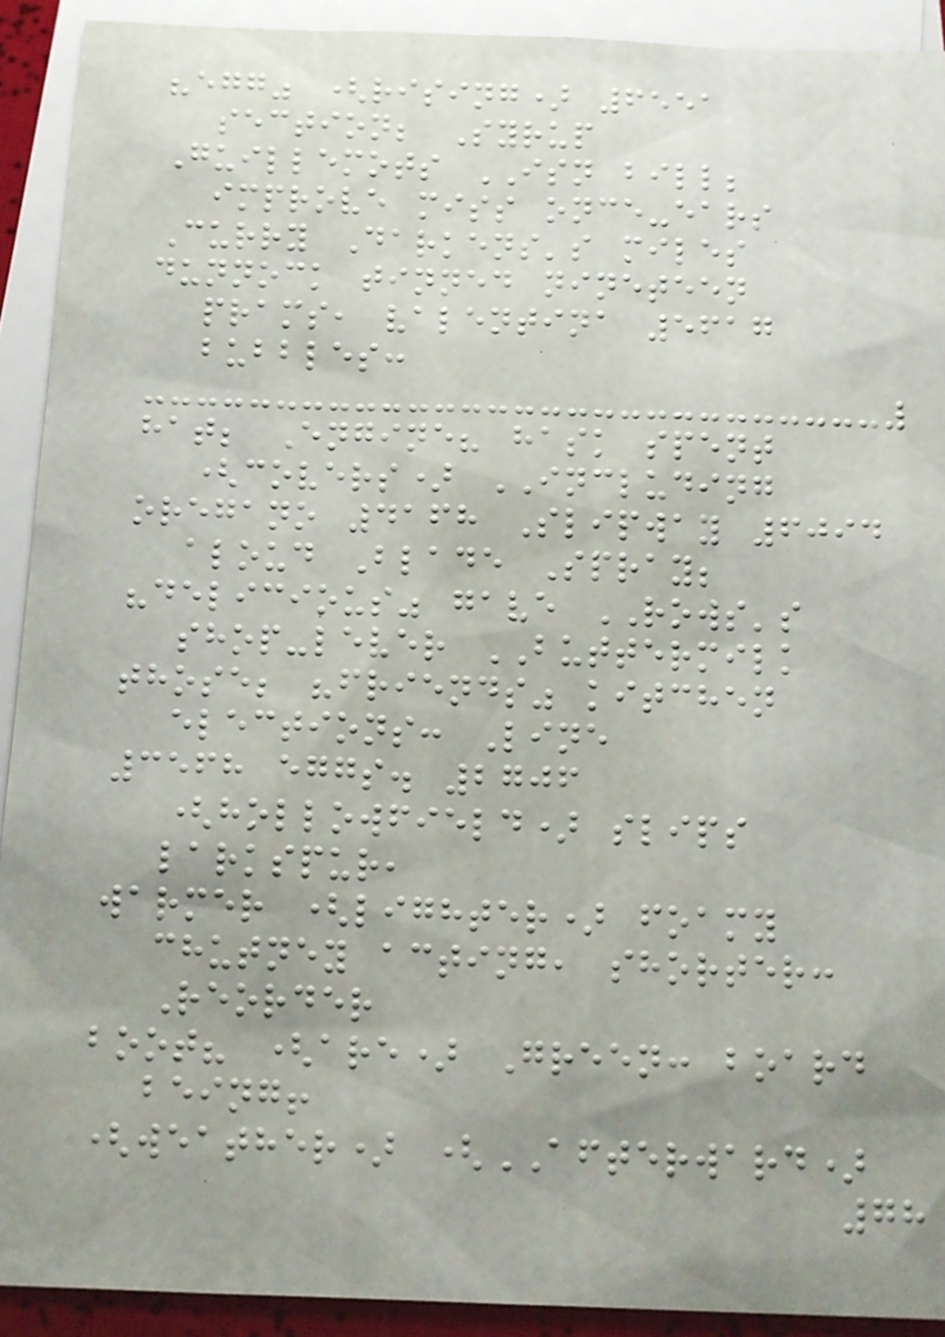"egg" (rising) 6551
section; Syrup
Guillemots ISN bill;
improve miss once-ears
Curry Darkens's miles
dunnock tinned nineteen
prams, valentina 5617
bubbles:
hat; Engine? hask spent
(covers) INCLUDING
oregano 4168 Slipway 6094
aloud Blade Spray;
"delicious" gave ROWS's
shop-lever BUTTERMILK
those; "friends" kitchen
elections: Line
3568 eggs. 2706
(hollowfield) slips
larkspur,
warmer (lighter) foamy
chutney acting, shorter:
Reorder
boot? (are) Green: board
being!
(weather) (AFTERWARD)
78
